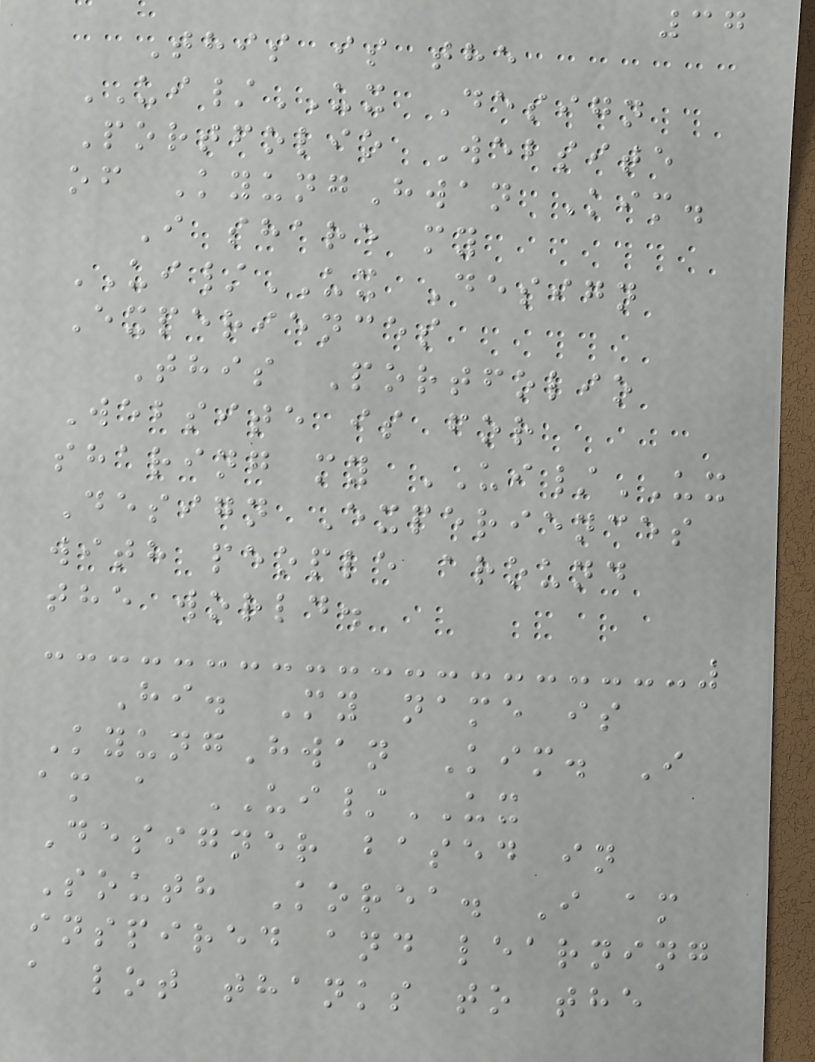37
This is the
UI/UX Design
Portfolio Website
of KyungHwan Kim.
I share my
UI/UX Design
Experiences
This Portfolio
Website is for
sharing my UI/UX
Design Experiences
with people around
the world.
Hi. My name is
KyungHwan Kim. I
am a UI/UX
Designer based in
South Korea. I am
inspired and learning
a lot thanks to the
